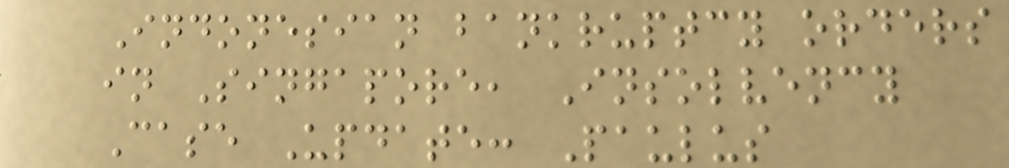Indonesian bankruptcy orders
in Singapore, Insolvency
Case Update: Paulus
